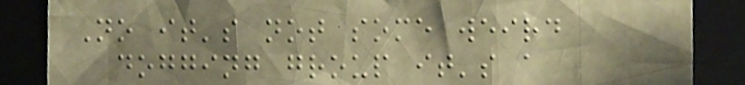No it's not some weird
dogging group it's a
